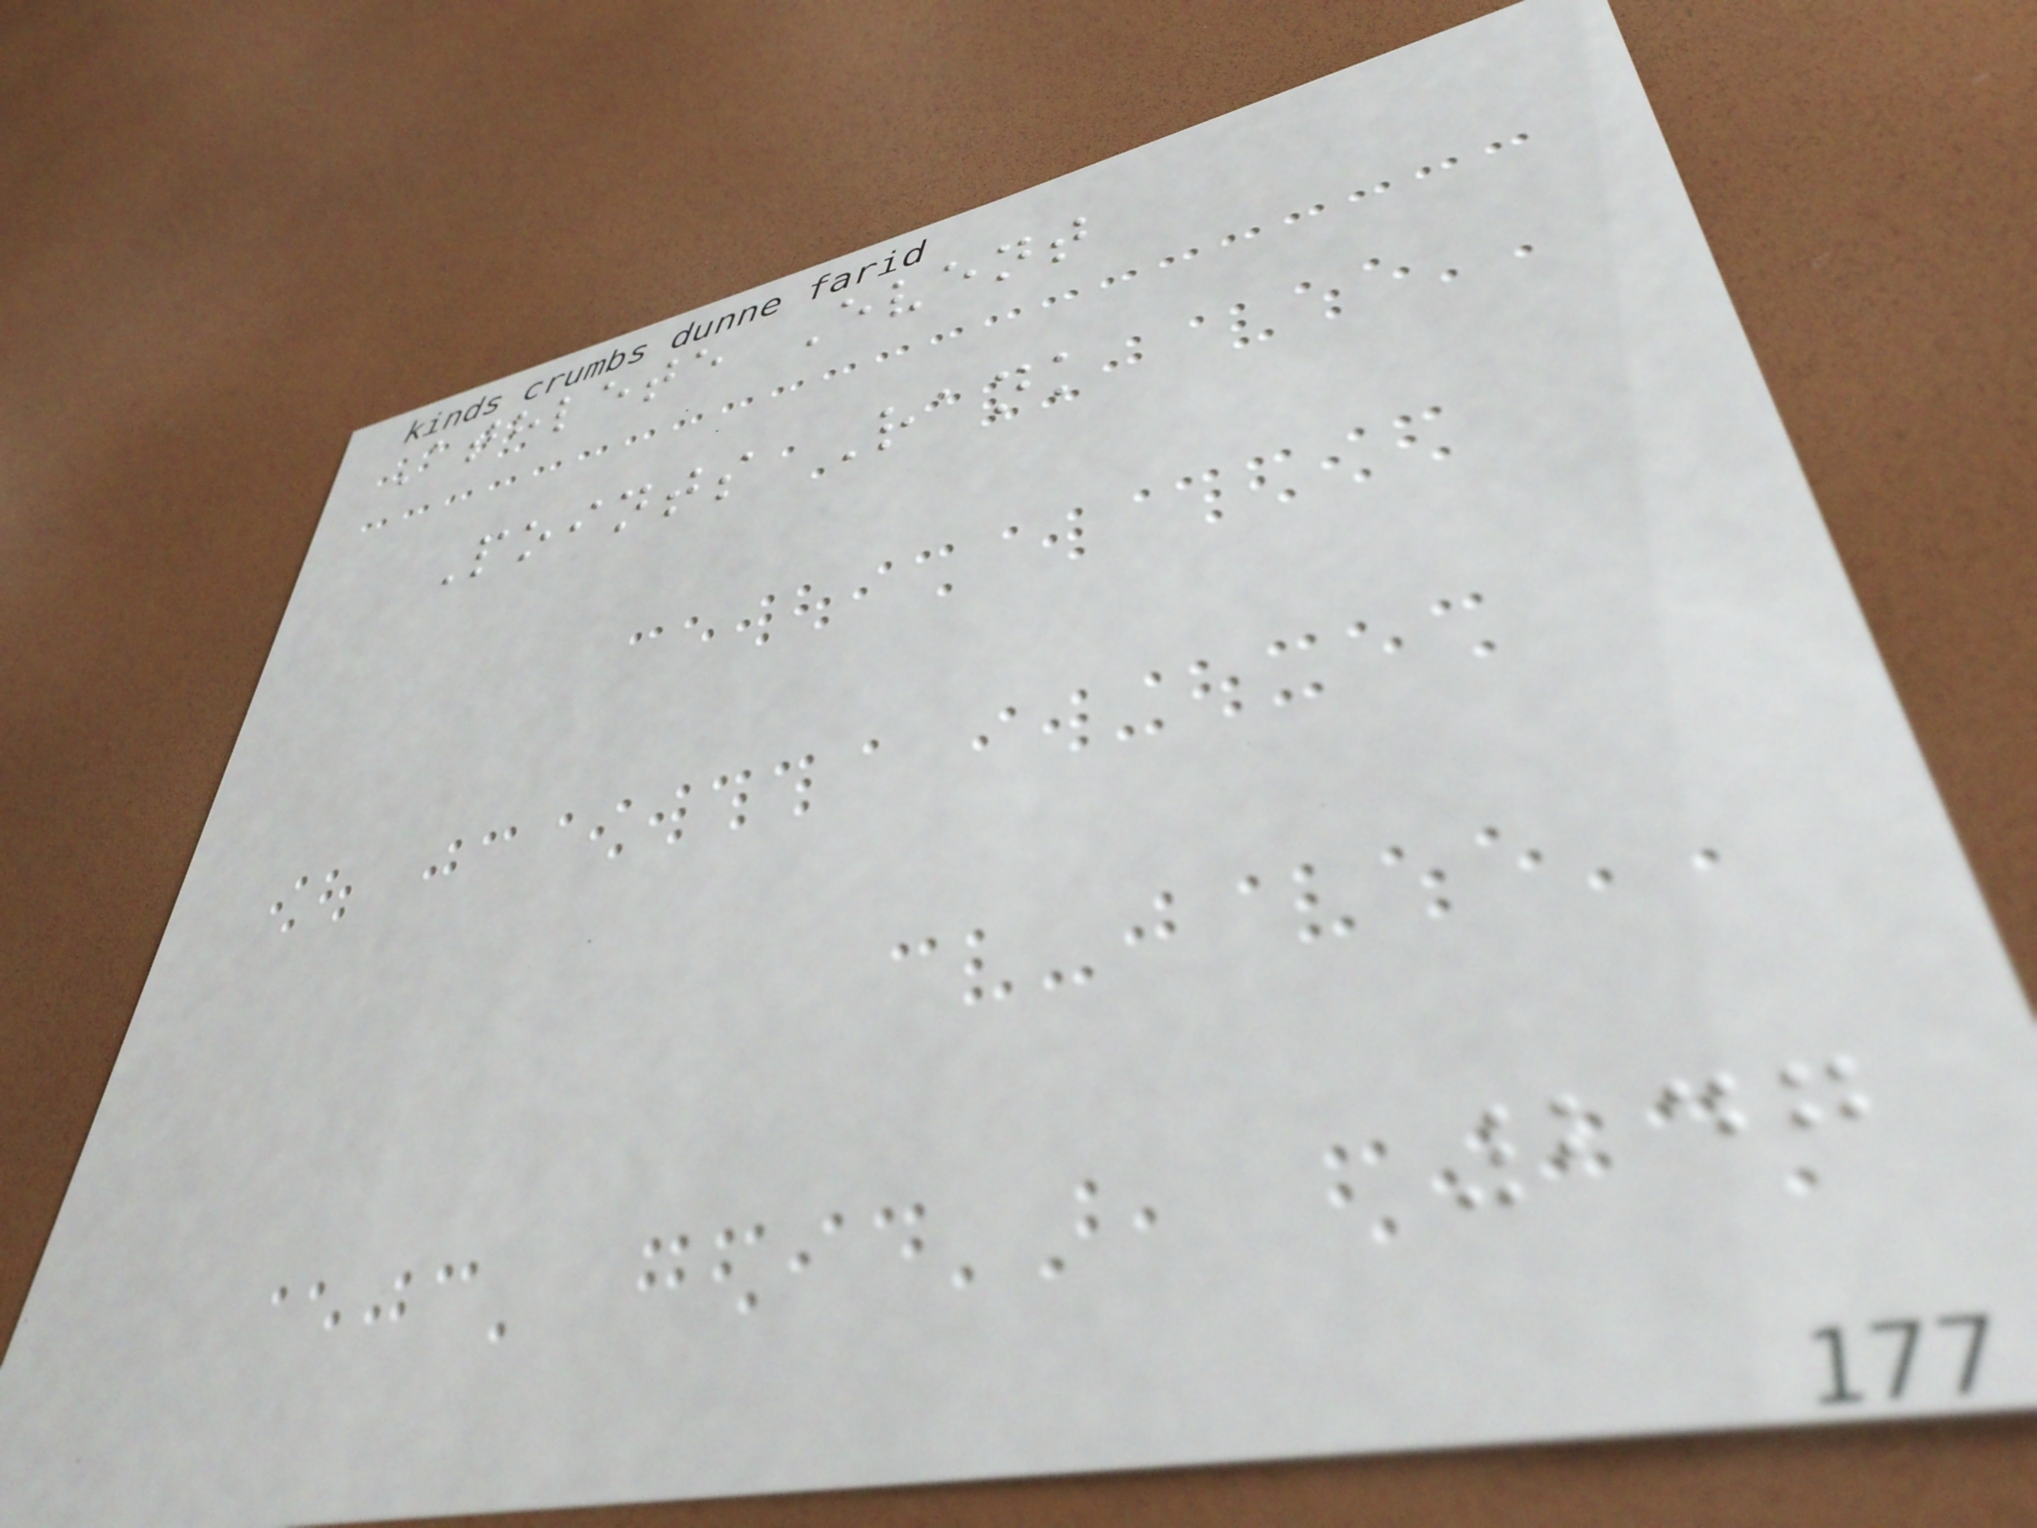Athlete Event
Points Rank
247
